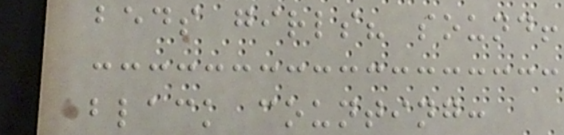beds girls? sound!
black counting:
